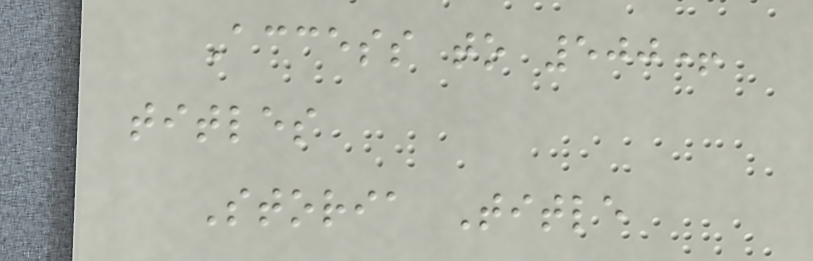Access to 500+
titles
Storia Title
